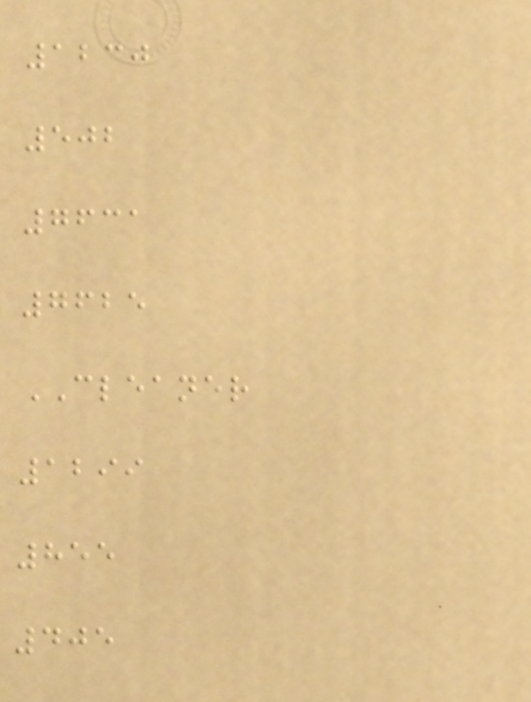1230
502
7631
7625
CLEANER
1299
855
405
